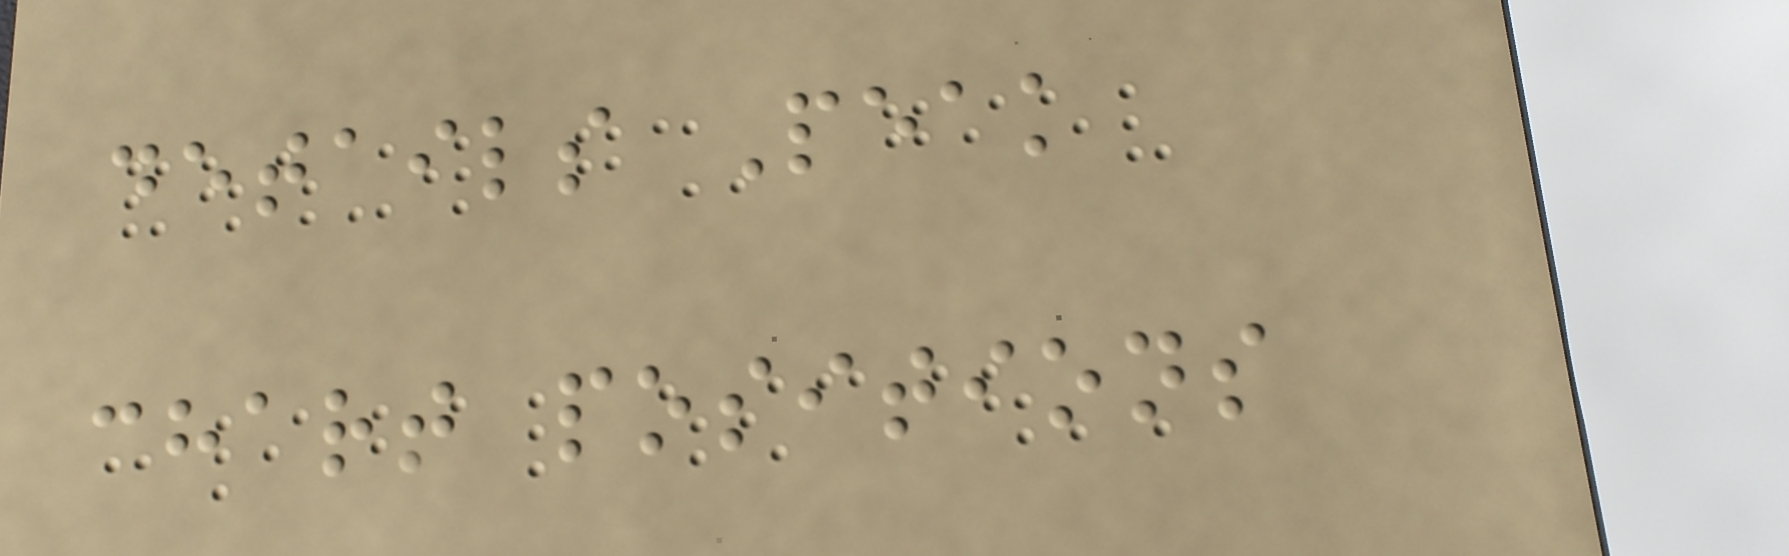details Peak
chart positions
